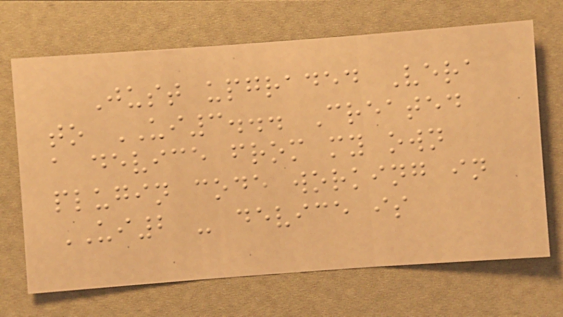Just upgraded Vera
to UI3... Created
a device from my own
plugin code working in
UI2 - device is
